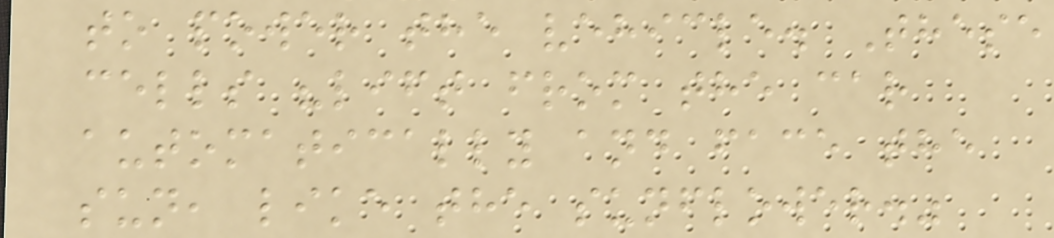to power the vehicle. These
cells "lift from the car
automatically and face the
sun, like the sunflower."
